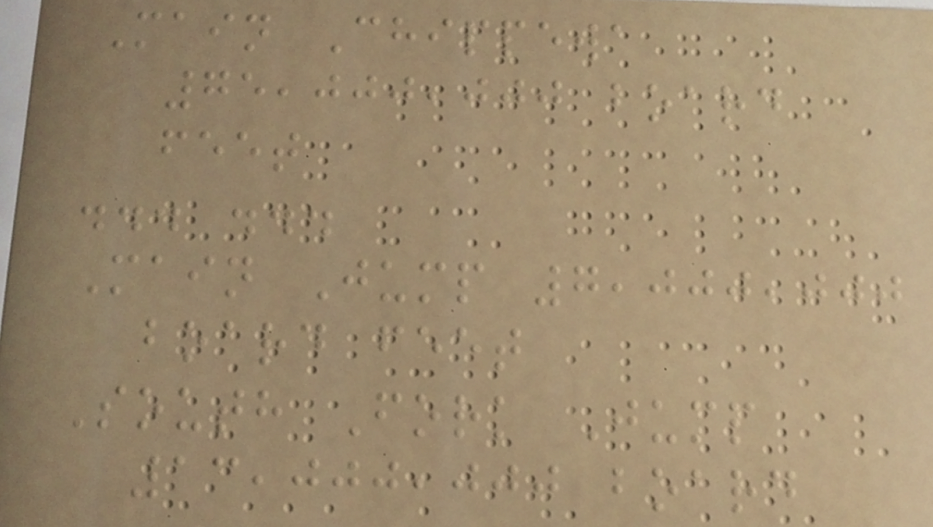Main Chippewa
75,000,000 board
feet
... ...
Main Jump 7,000,000
board feet
South Fork Jump
13,000,000 board
